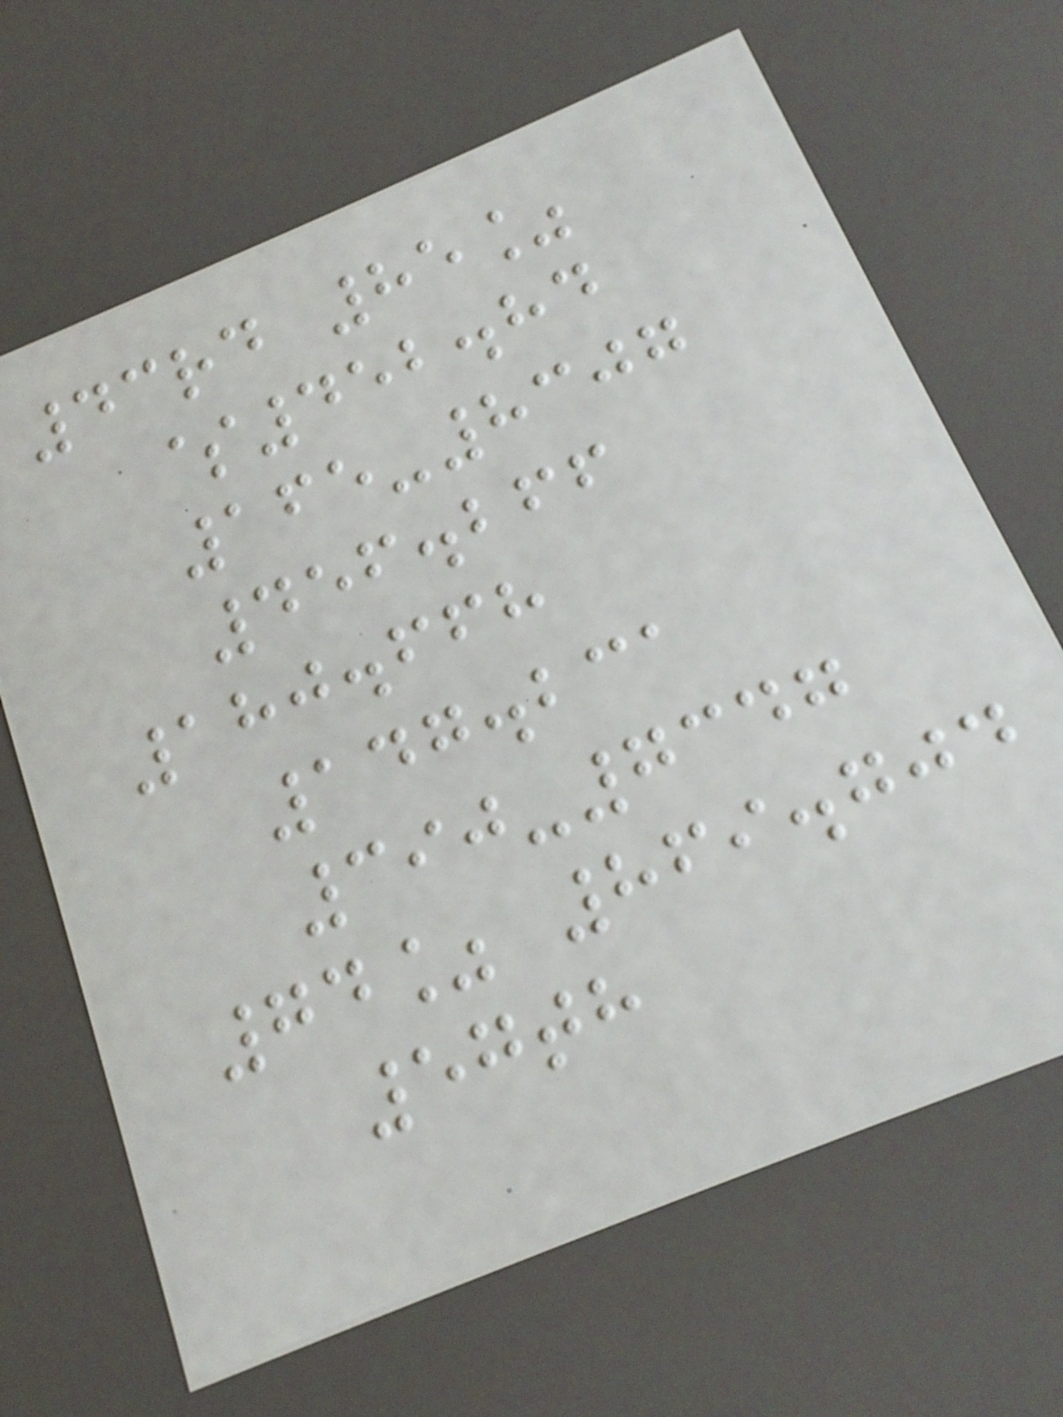43rd 85%
$452.84
165-8307
456.266
180.668
147.231
390-7347
74% 869.704
57th
